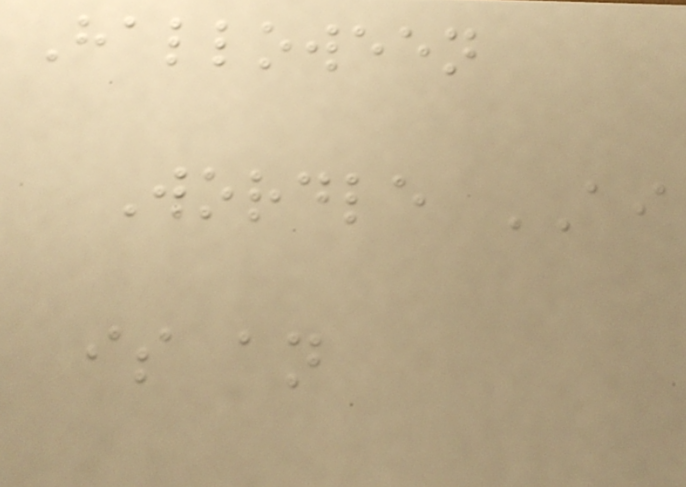Halloween
Wordle AI
is an
